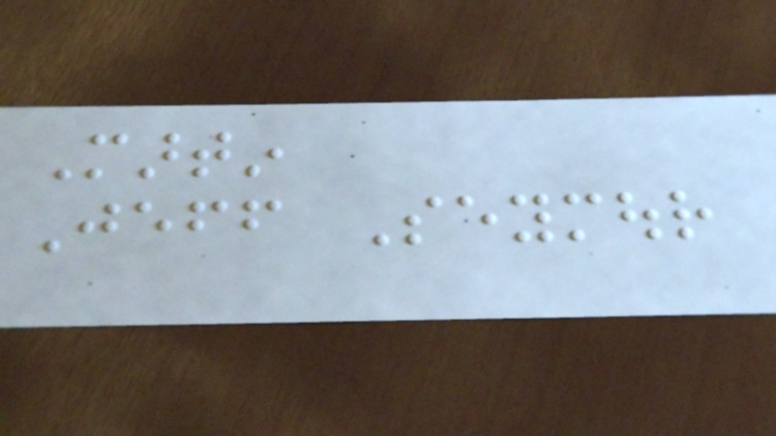Martin
Jeff Seymour
